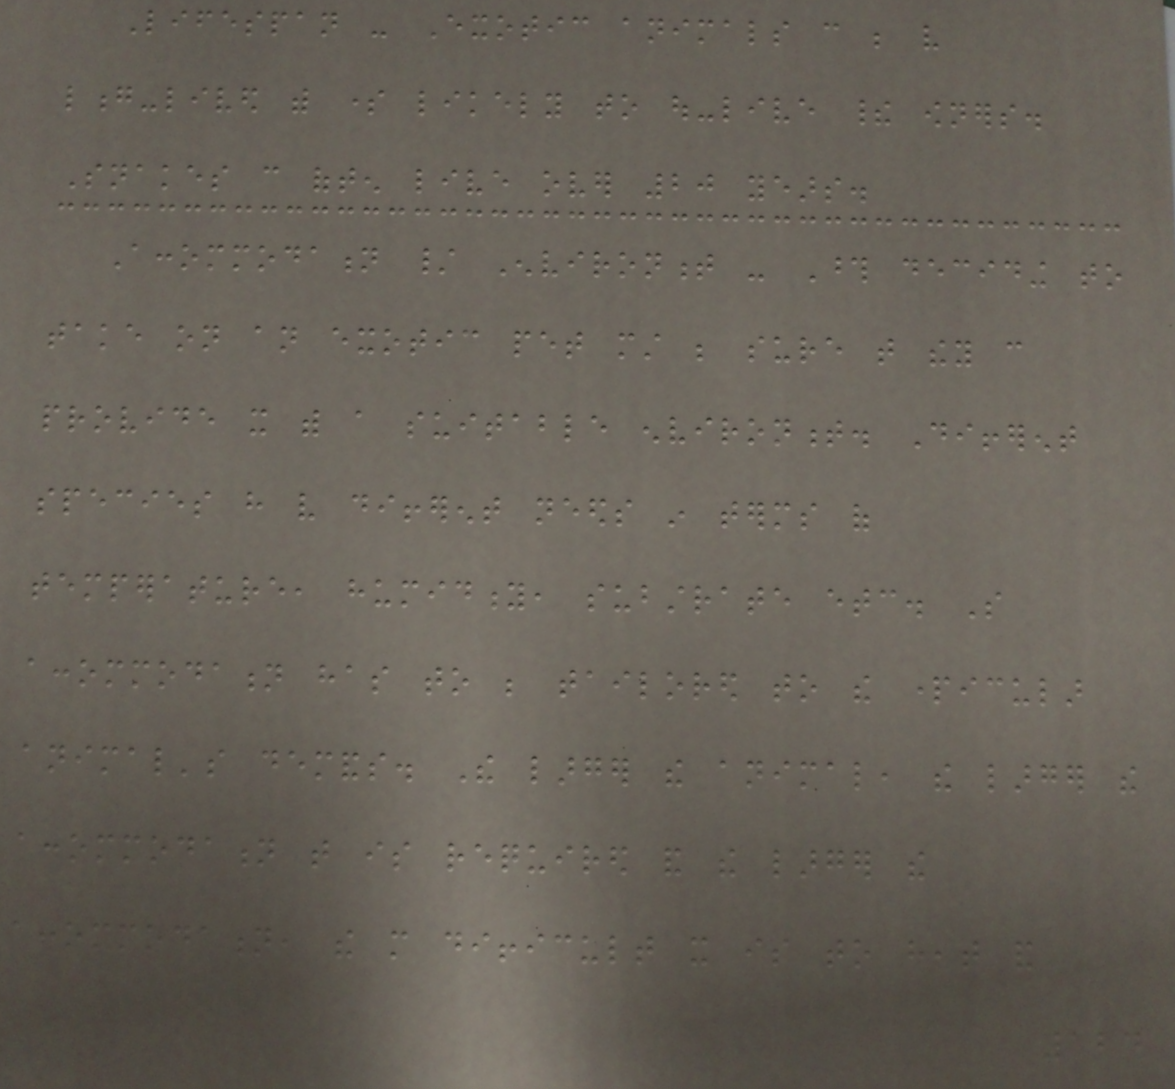Lifespan - Exotic animals can be very
long-lived with some likely to out-live their owners.
Snakes can often live over 20 years.
Accommodation / Environment - Those deciding to
take on an exotic pet must be sure that they can
provide it with a suitable environment. Different
species have very different needs in terms of
temperature, humidity, substrate etc. So
accommodation has to be tailored to the particular
animal's demands. The larger the animal, the larger the
accommodation that is required and the larger the
accommodation, the more difficult it is to heat and
124
